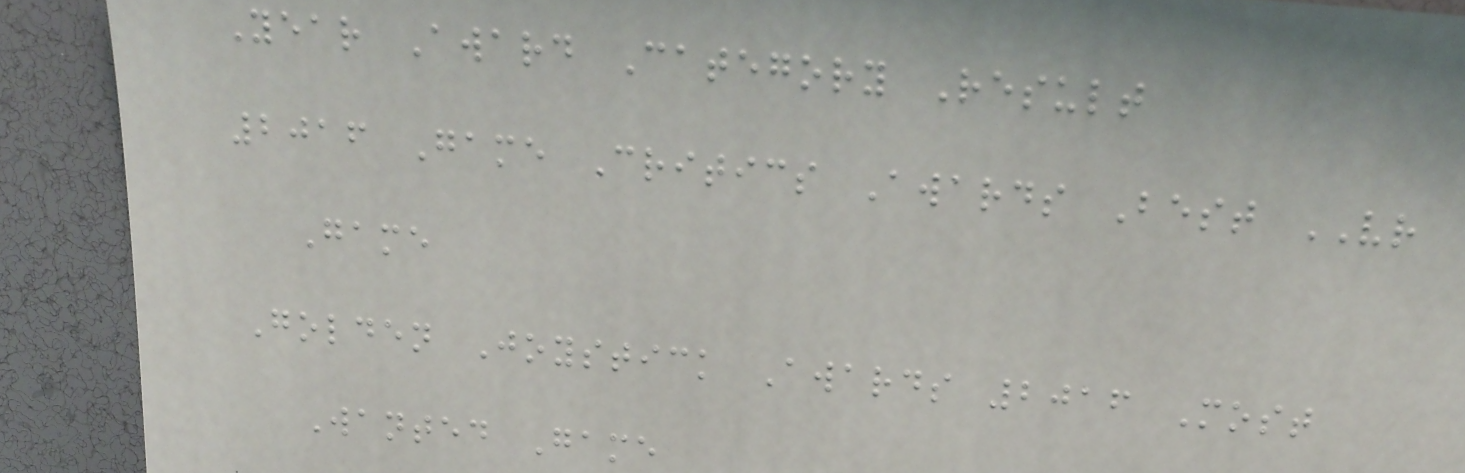Year Award Category Result
2016 Game Critics Awards Best VR
Game
Golden Joystick Awards 2016 Most
Wanted Game
